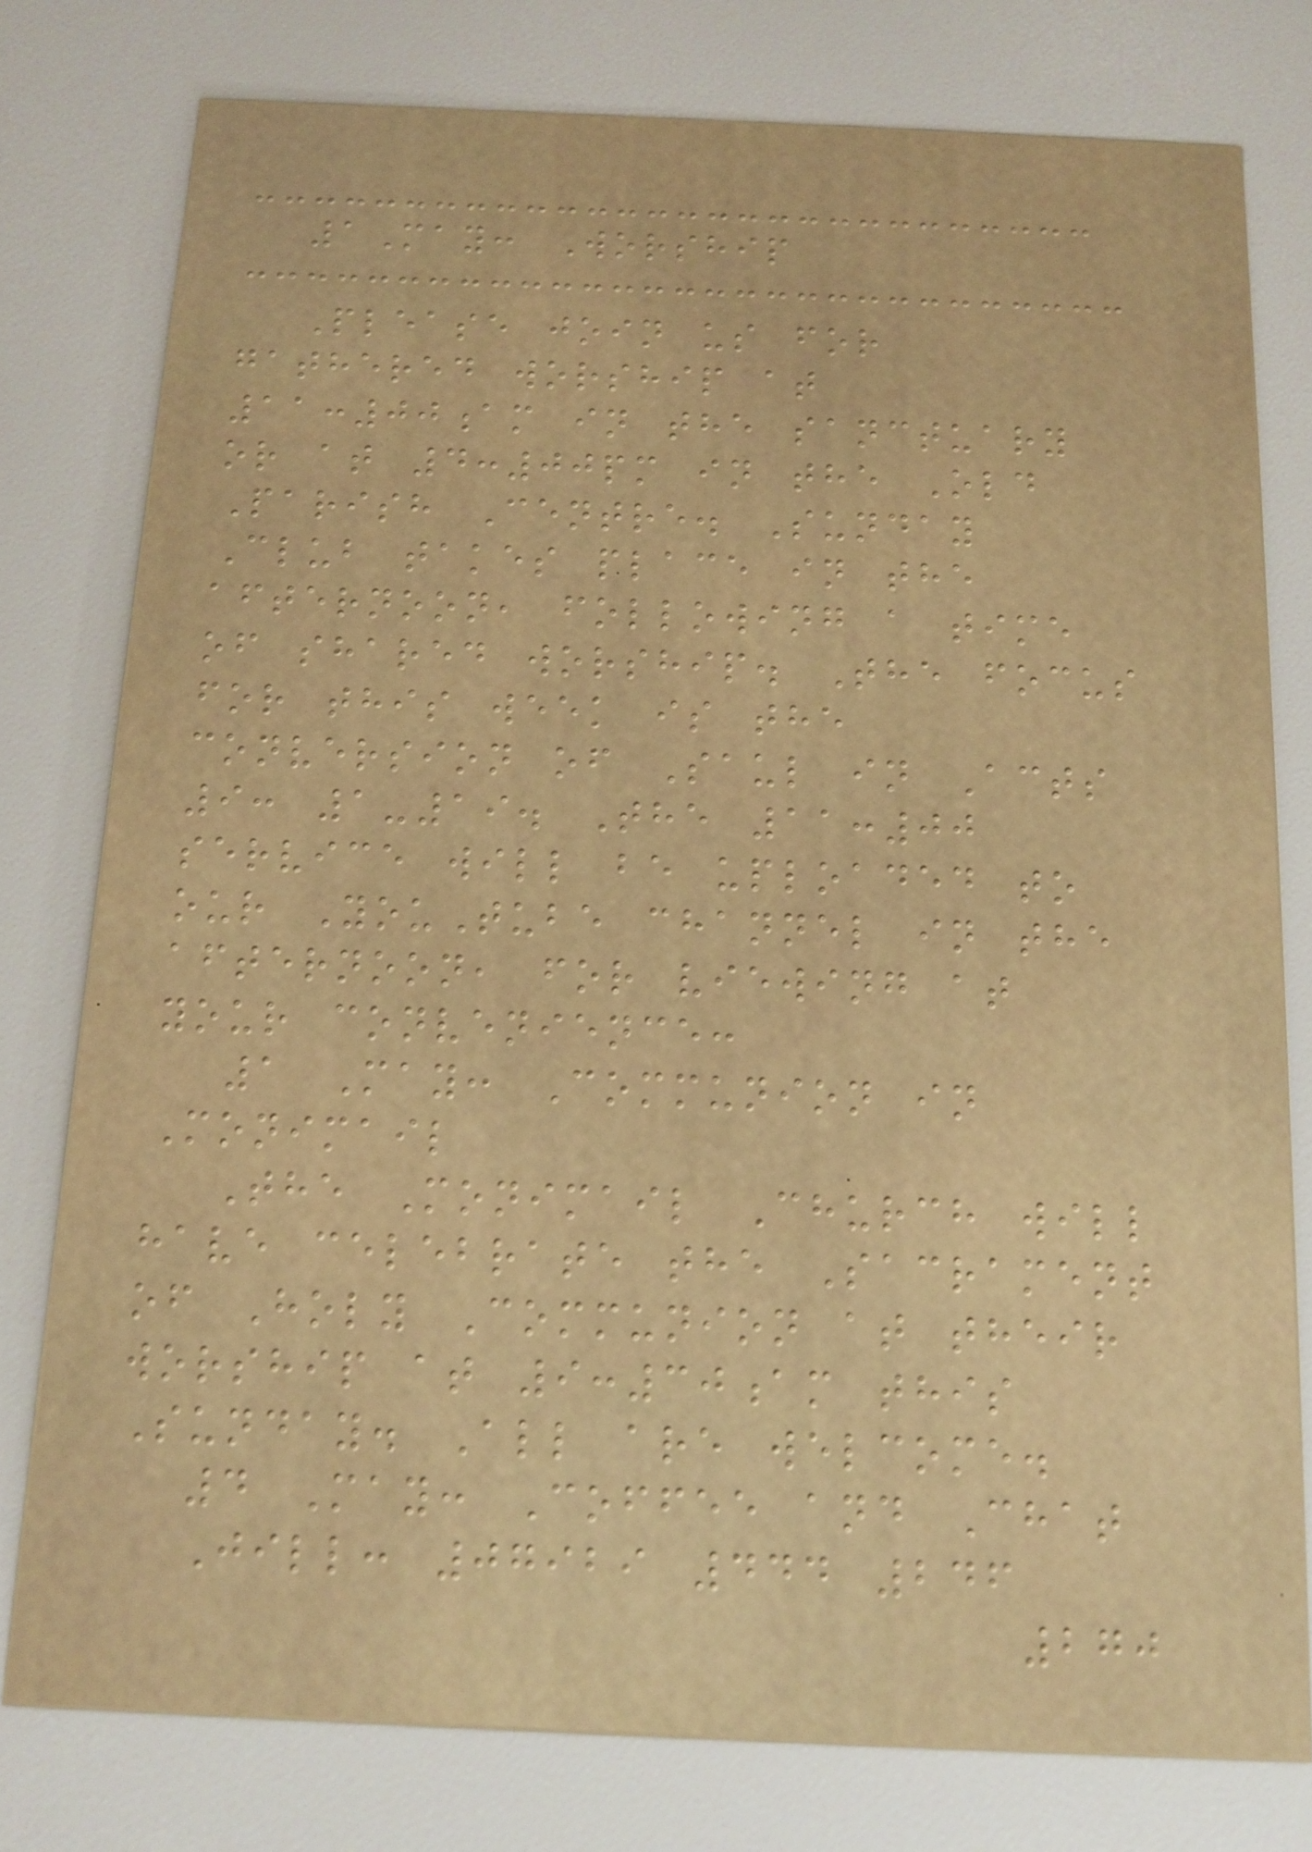1May: Worship
Please join us for
gathered worship at
11:00am in the sanctuary
or at 4:00pm in the Old
Parish Centre. Sunday
Club takes place in the
afternoon, following a time
of shared worship. The focus
for this week is the
conversion of Saul in Acts
9: 1-19. The 11:00
service will be uploaded to
our YouTube channel in the
afternoon, for viewing at
your convenience:
1 May: Communion in
Monimail
The Monimail Church will
have celebrate the Sacrament
of Holy Communion at their
worship at 9:30am this
Sunday. All are welcome.
4 May: Coffee and Chat
Jill: 07929 444 246
270
